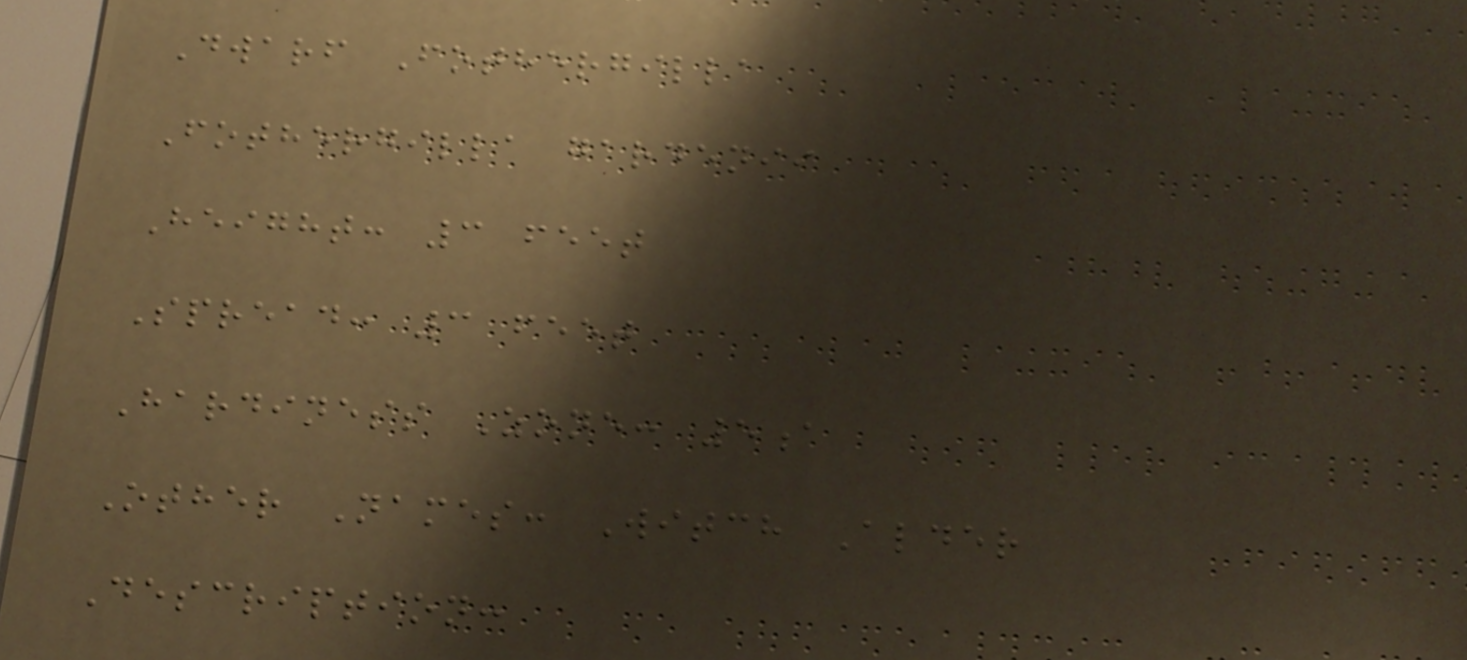Dwarf Fothergilla
Fothergilla gardenii
Height: 3 feet
Spread: 3 feet
Hardiness Zone: 5a
Other Names: Witch Alder
Description:
